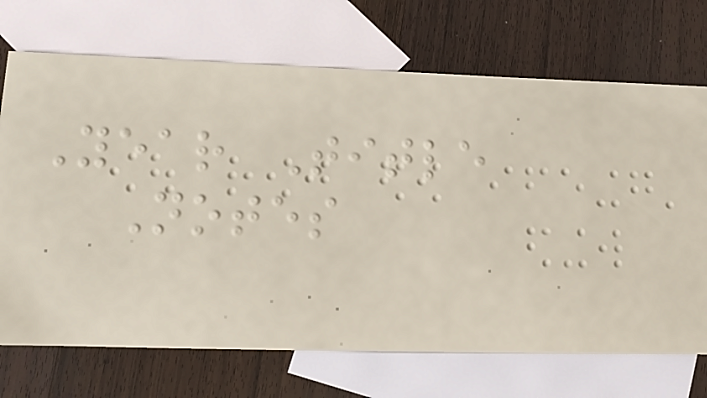Year Title
Notes
